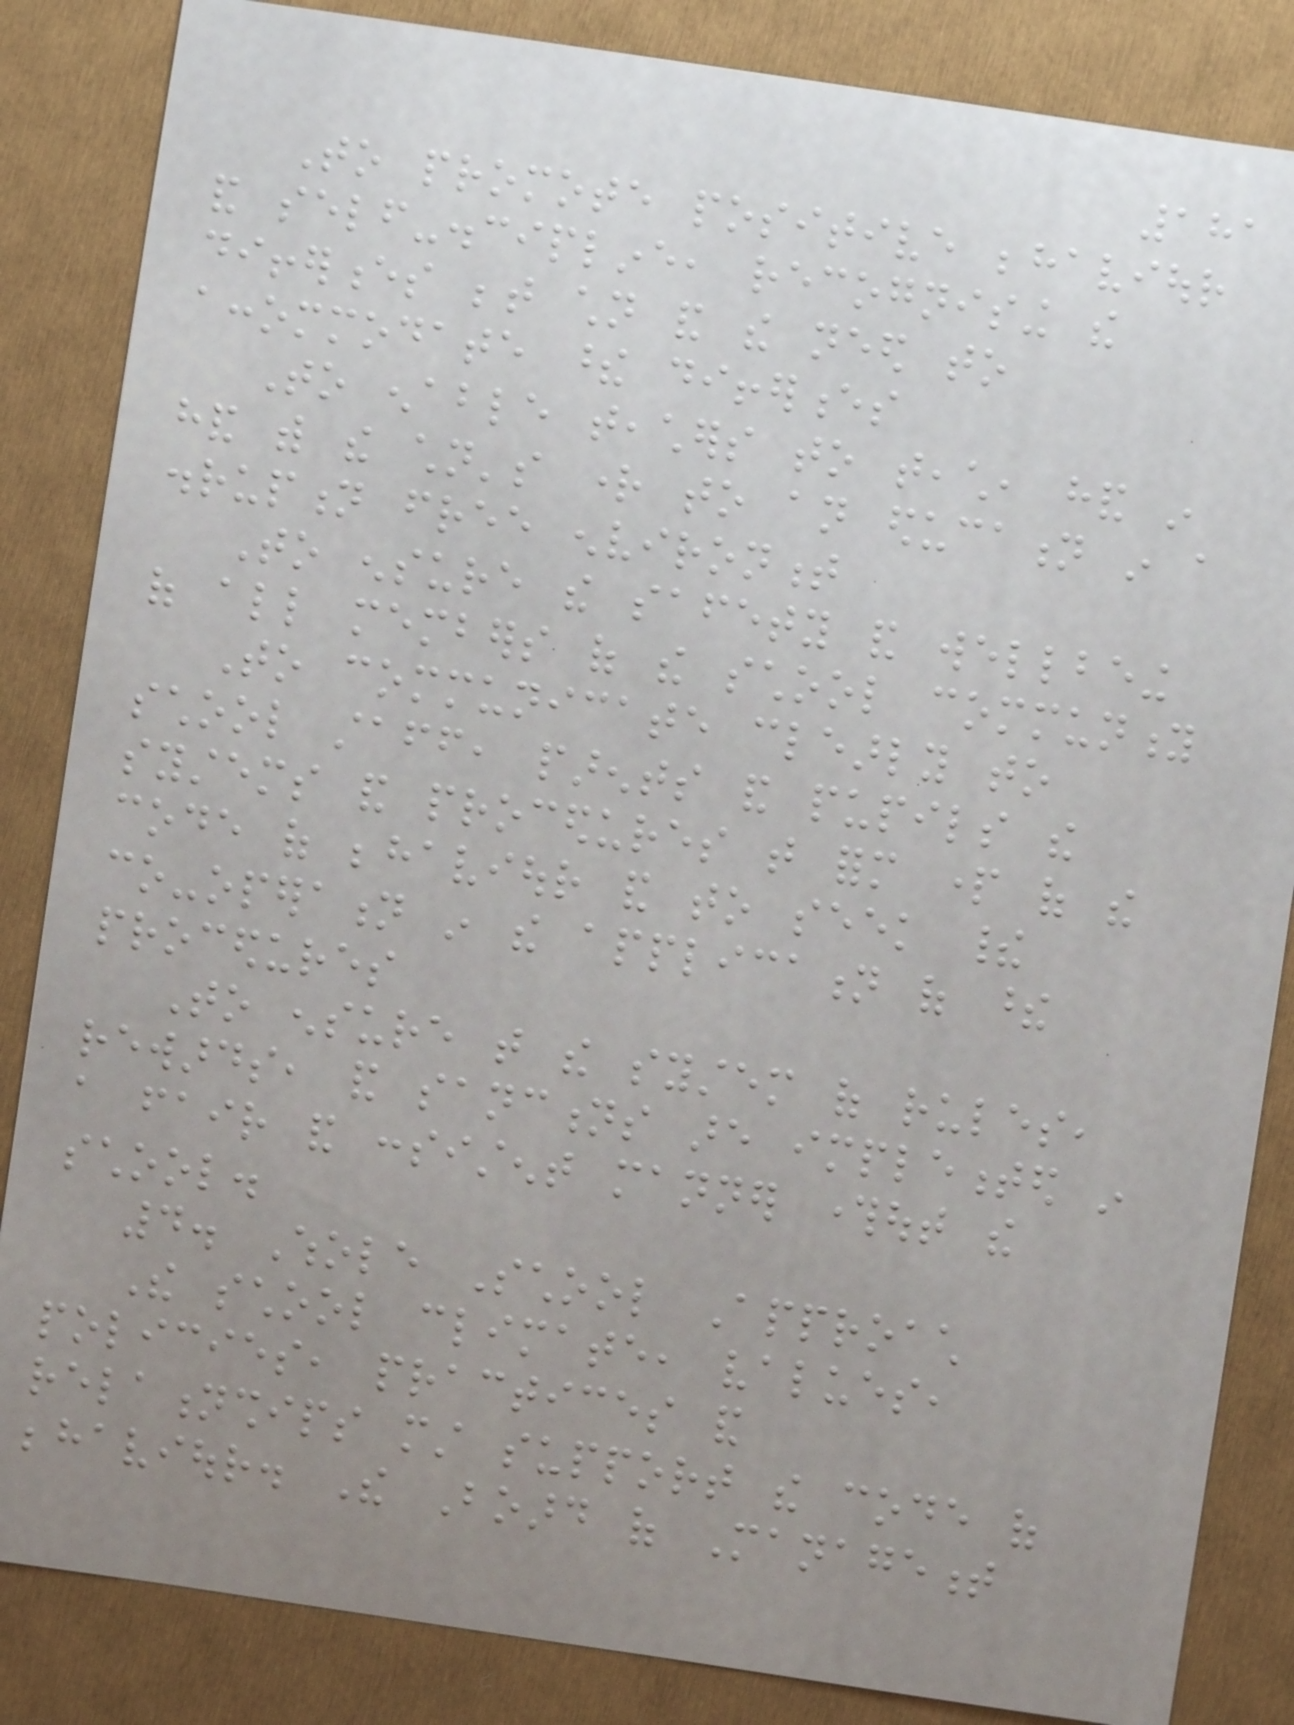181
To promote positive behaviour
and self-discipline, recognising the
differences between children and the need to
accommodate these differences
To enable teachers to teach, hand in
hand with the children's right to an education in a
disruption free environment
To ensure the safety and wellbeing
of all members of the school community
To communicate clearly to
school staff, parents and pupils the
systems and procedures that form part of the
code of behaviour and to seek their
co-operation in the application of these
procedures
To ensure that the system of rules,
rewards, and sanctions are implemented in
a fair and consistent manner throughout the
school.
4. Whole School Approach
The school climate, values,
policies, practices and
relationships must support the code of
behaviour. The Board of Management
